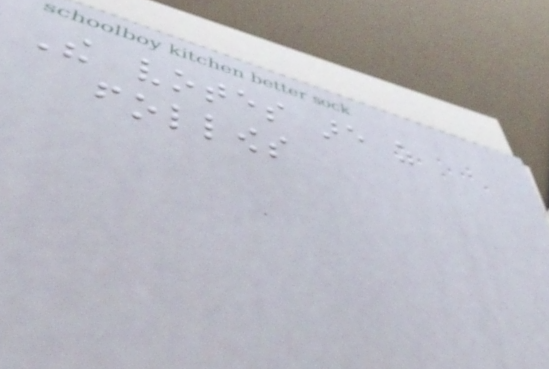The votes are as
follows
